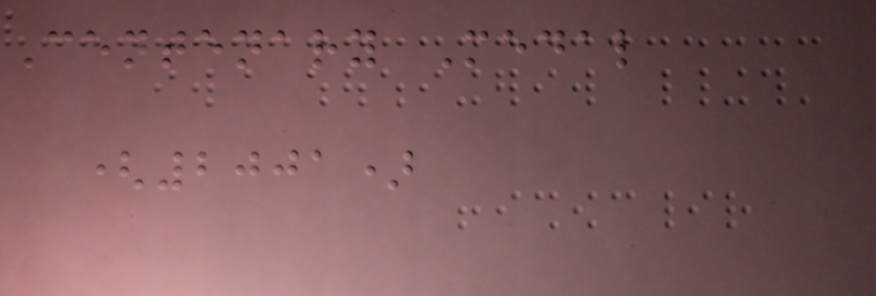Centenary Medal
(2001)
